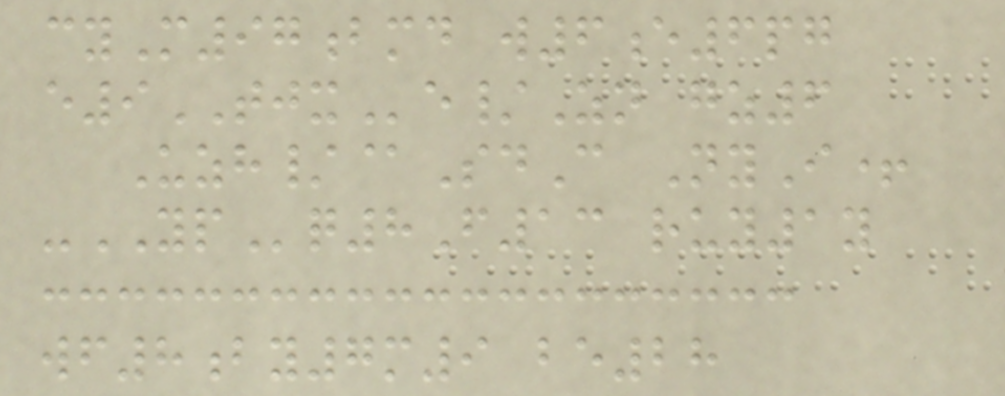cyM97bmd w6e6pg
e9TJXe/Zn gz6
Uzh/@SdC NyI+
-YPq8F13 ruy1y
wf8by7m9 be28
